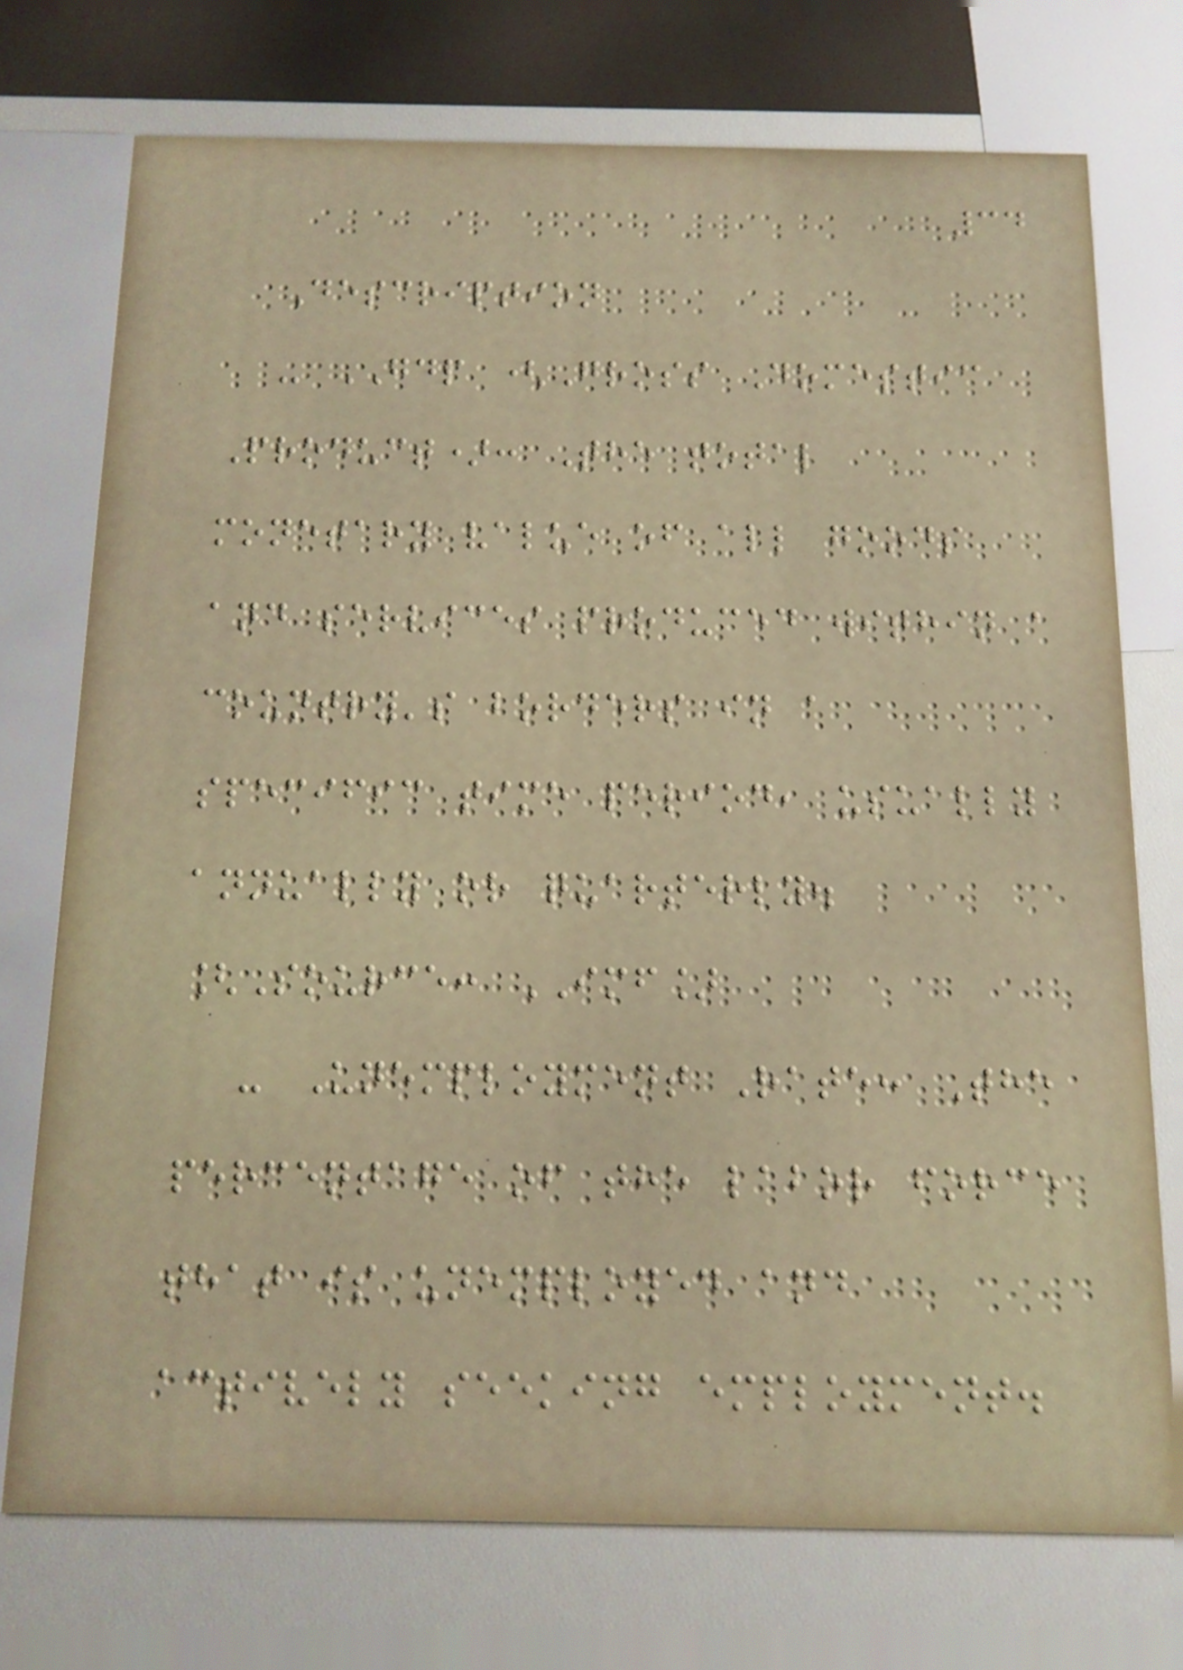34
Description
- GDP (Gross Domestic
Product): The total
monetary value of all goods
and services produced within a
country's borders in a
specific time period, usually
annually or quarterly.
[Source: IMF]
- Unemployment Rate: The
percentage of the labor force
that is unemployed and
actively seeking employment.
